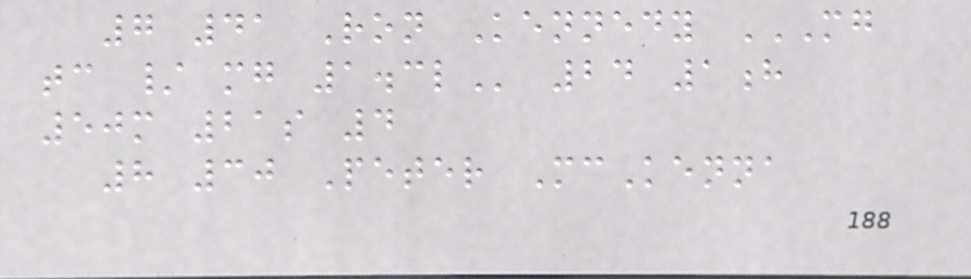7 41 Ron Kennedy MG
TC / MG 1.3L 24 1h
50m 21s 4
8 30 Peter McKenna
